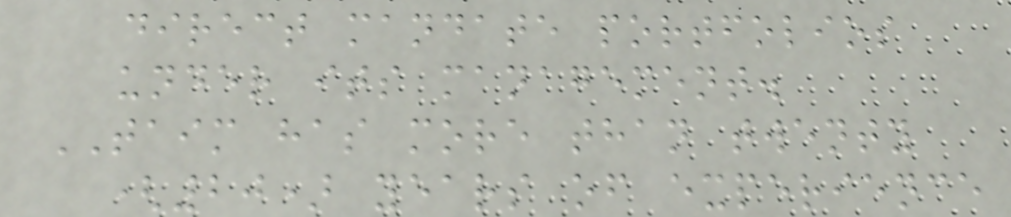direct mandate portfolios
under its management.
TAIM has more than twenty
(20) years of experience
